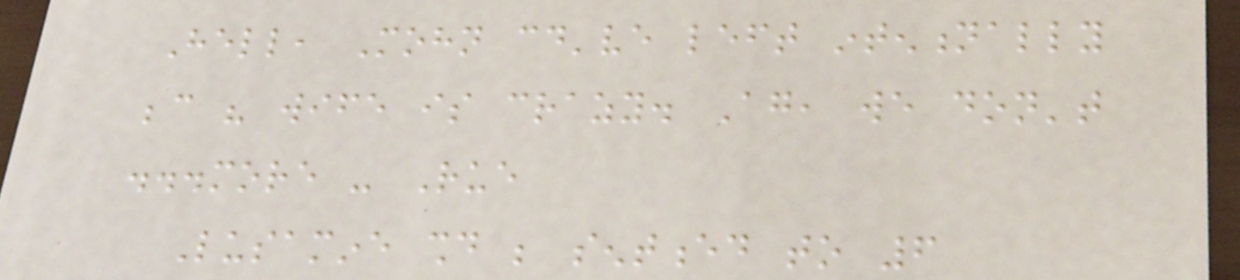Hell, Mohn could've left intentionally
because his wife is crazy. Again, we don't
...more - Rue
Lusamine should be sentenced to 6
